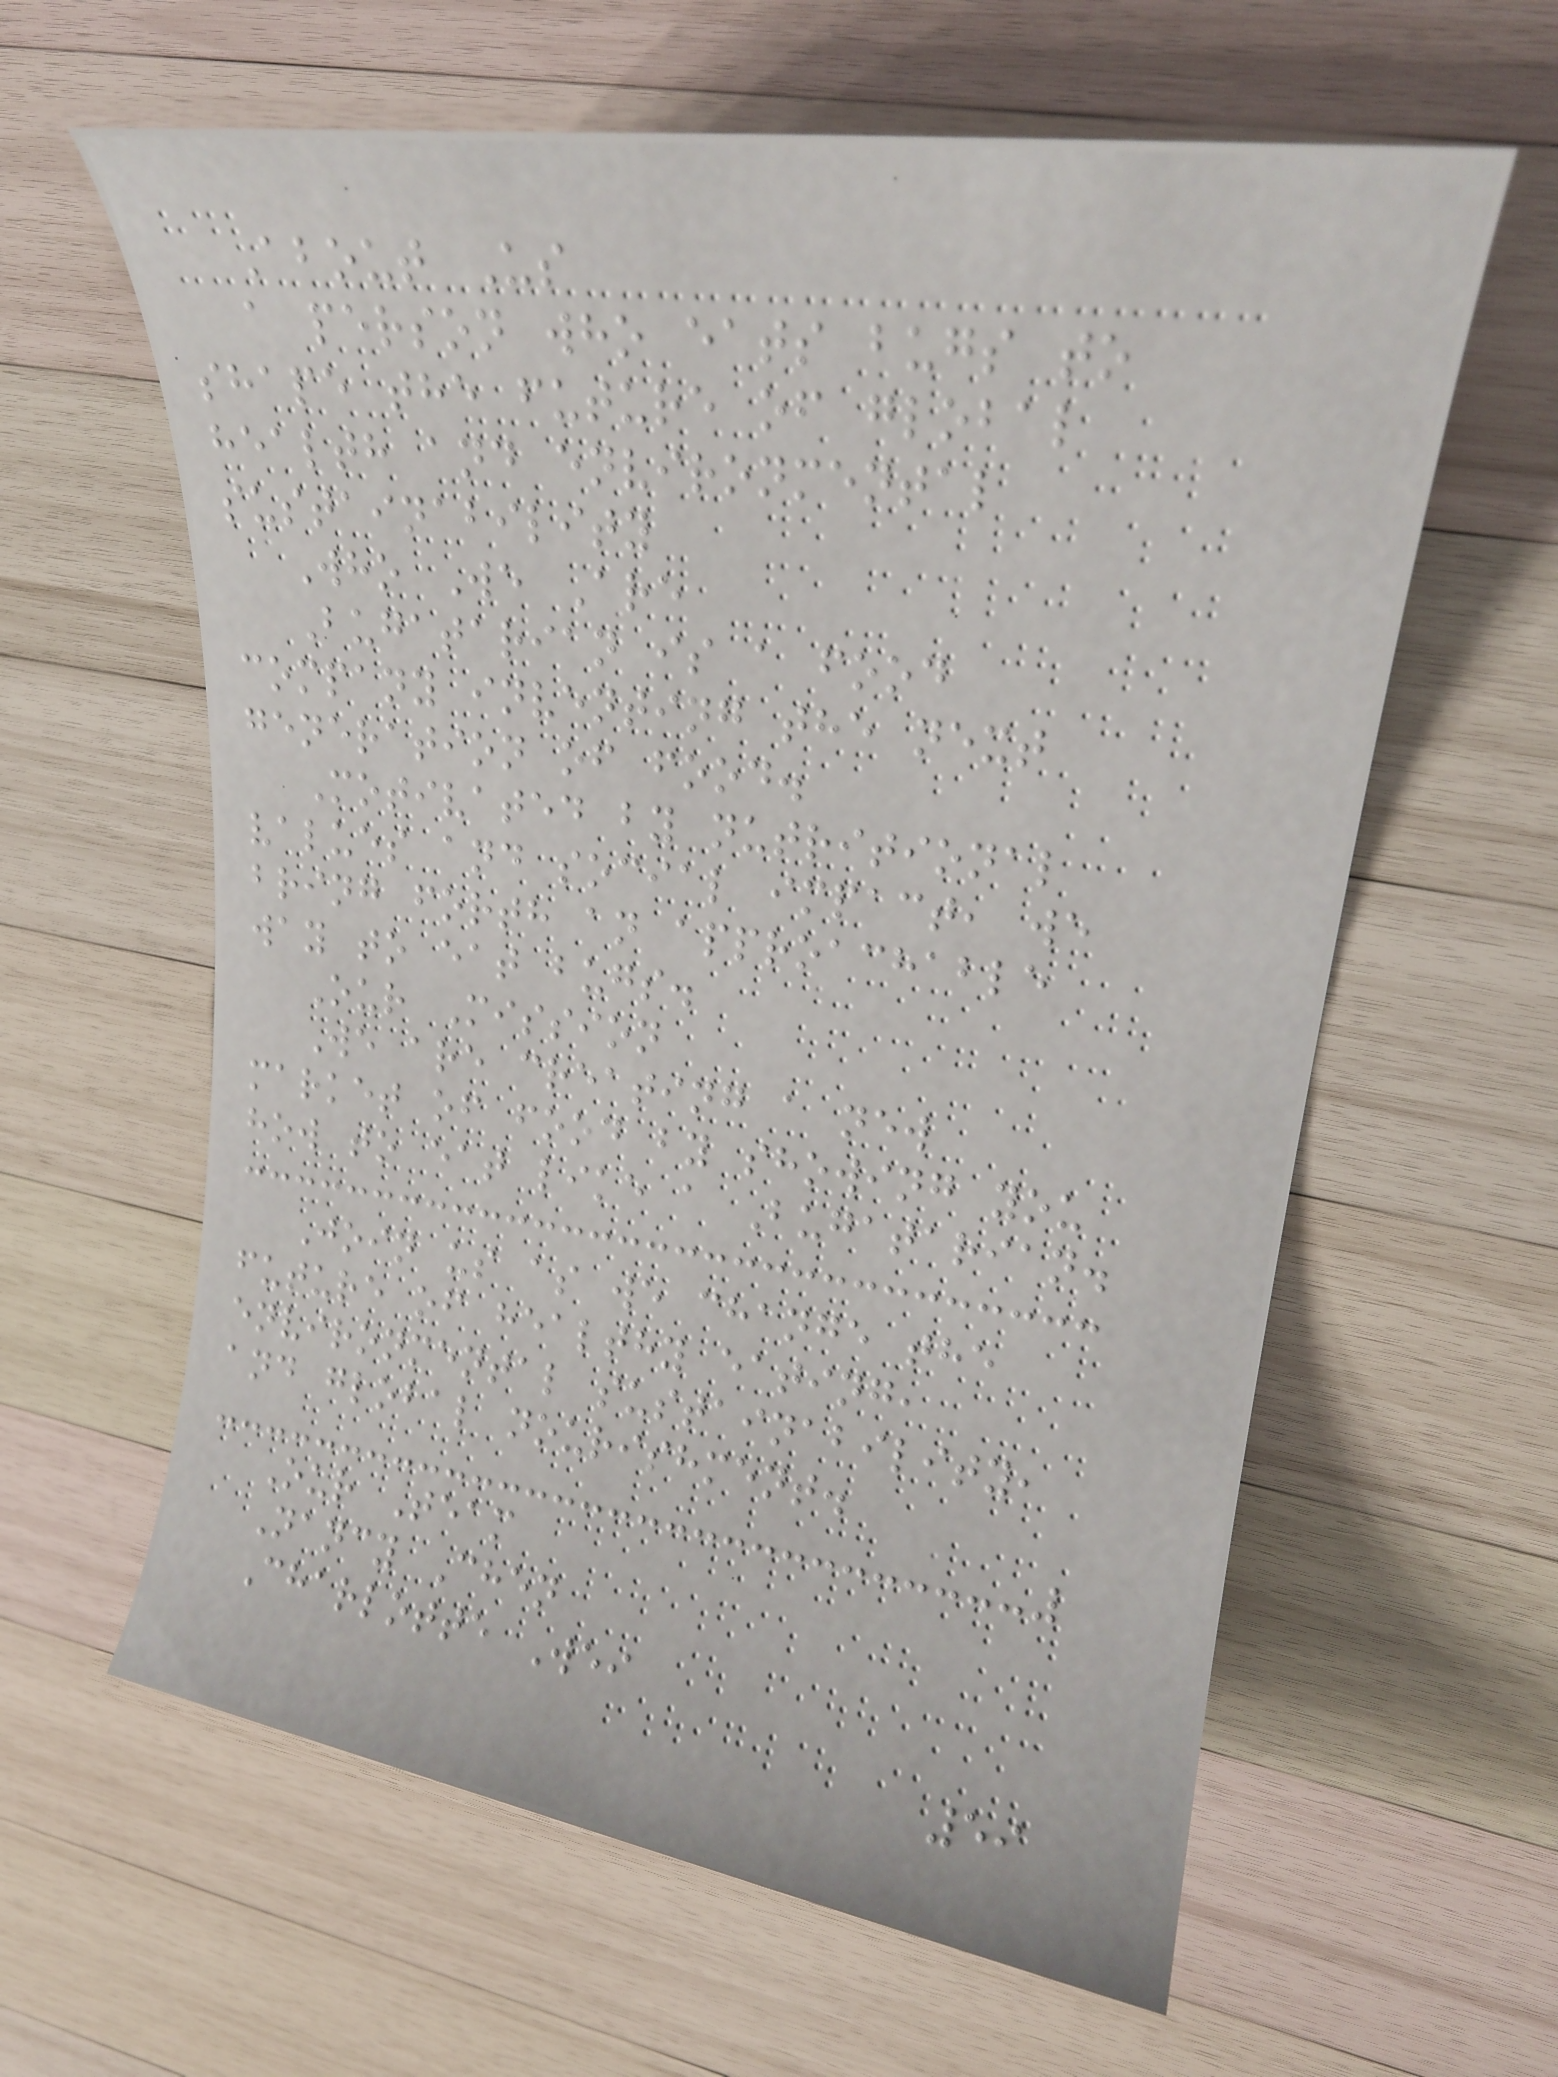About Us
a person who eats bugs to
shape the future of global
health and environmental
sustainability
Who We Are
Bugatarian is a food
company inventing the next
generation of food.
Motivated by nutritional
values and social impact, we
bring forth an approachable
way to eat bugs.
Our Mission
We are creating a new
market of food by showing you
how to eat like a Bugatarian.
Join us as we change the
future of healthy eating,
environmental sustainability,
and global nourishment.
Our Team
Nancy Chen
Charlotte Wei
59
